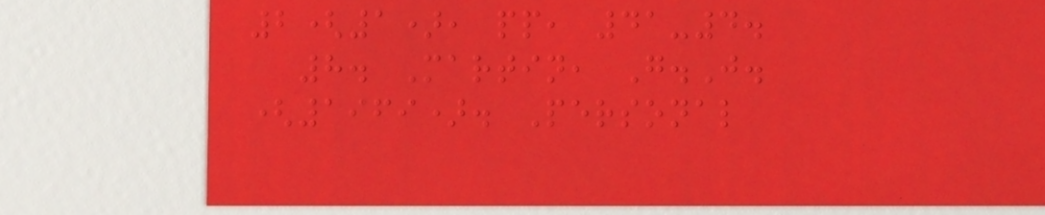2(1), pp, 41-4.
8. Martin, G.J.
(1969). Personal
